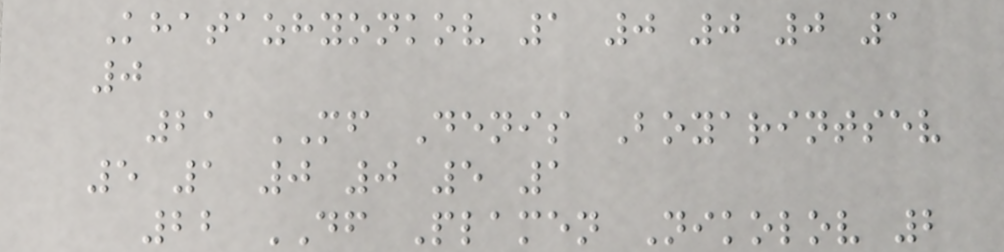Khatazhyonkov 1 0 0 0 1
0
21 MF Denis Boyarintsev
5 1 0 0 5 1
22 DF Plamen Nikolov 2
